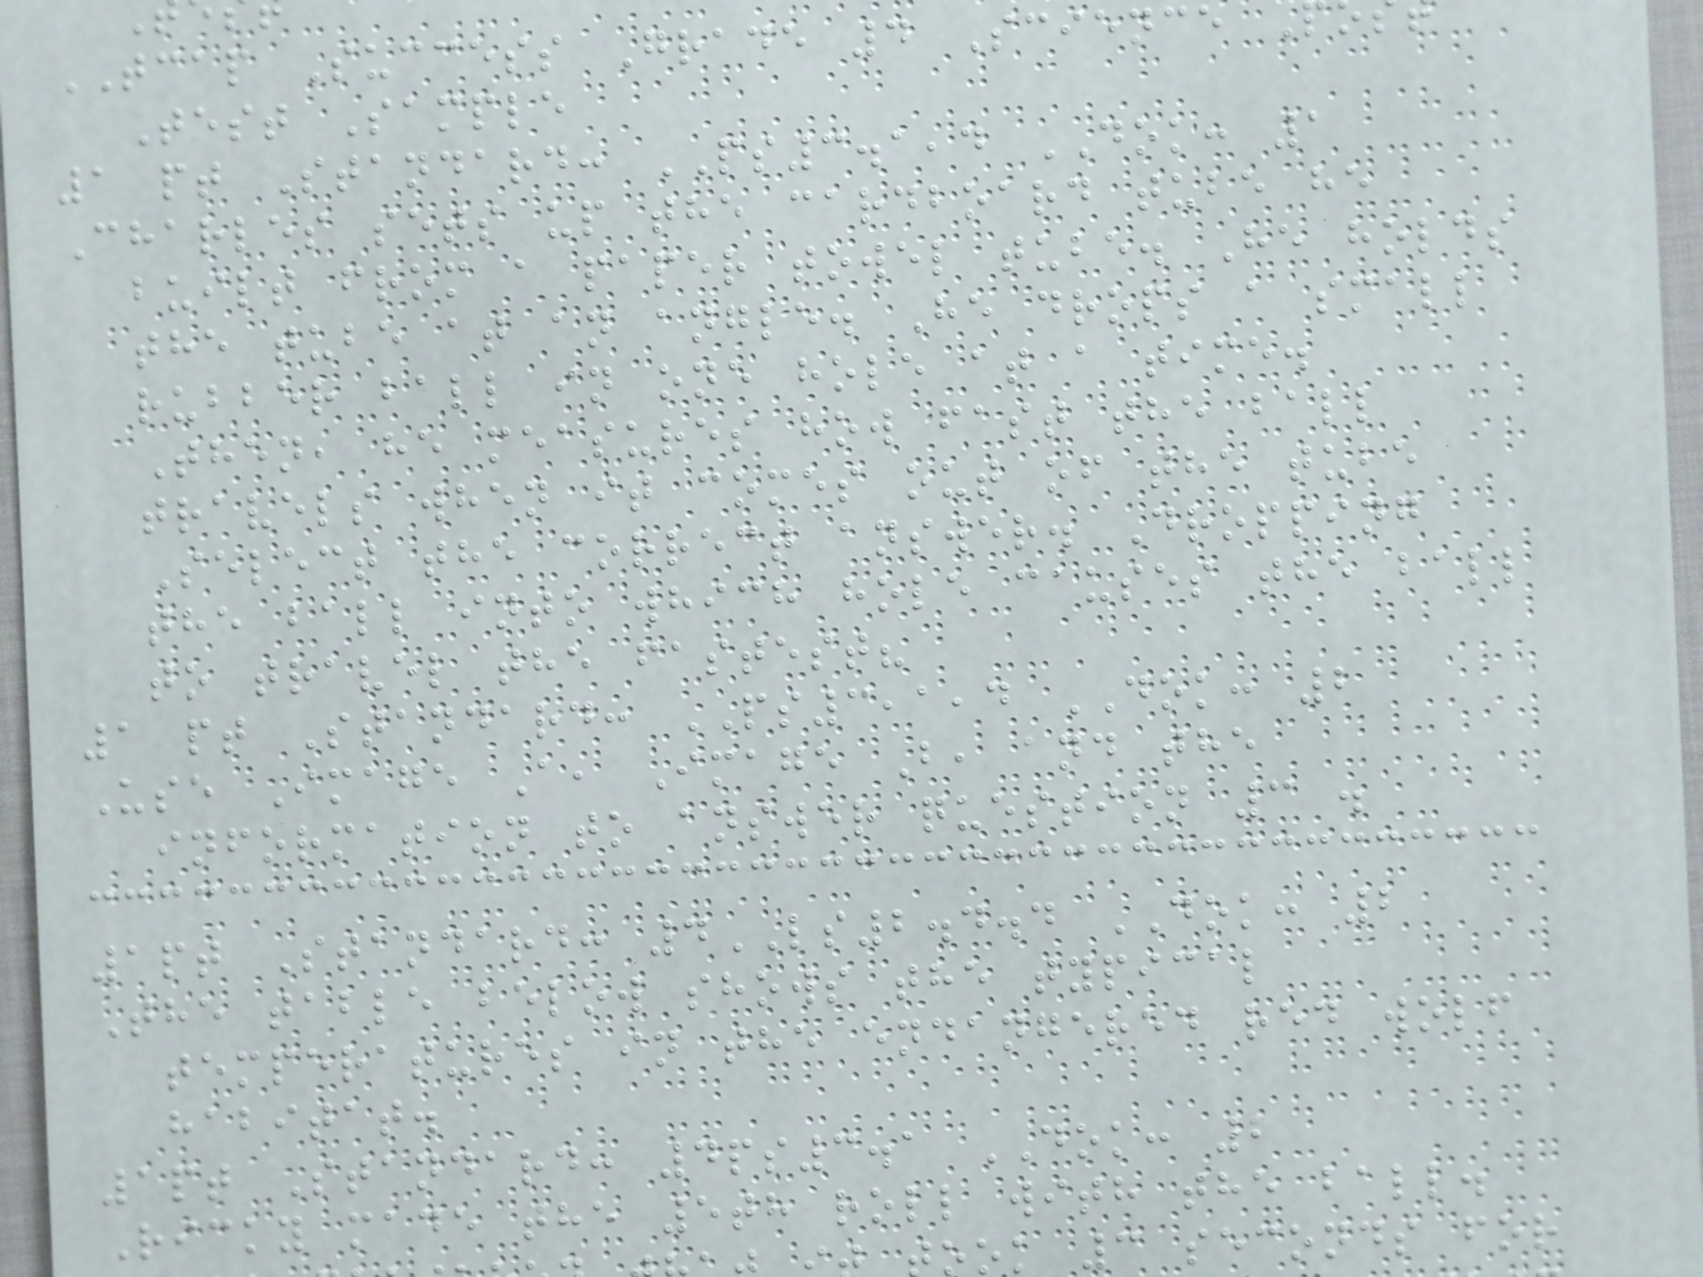TCAP Success Grade 4 Science
Test Sample
1 pt Standard: PS3.1,4 DOK: 1
Charles sets up the cardboard tube he
built from a paper towel tube. He holds
the tube at an angle. He drops a small
rubber ball in one hole at a time.
Then, he measures how fast the ball
travels when it comes out of the tube
Select the correct answer. Dropping
the ball into which hole causes the ball
to travel the fastest?
1 pt Standard: PS3,1,4 DOK: 2
Use Image A, Image B, and the
information to answer question 3 .
1pt Standard: 4LS2.4.4 DOK: 2
The table below shows the typical
temperatures in the endangered red wolf
habitat.
1pt Standard: 4ps3.1 DOK: 2
Ricky made the 5th roll with the ball.
ook 3 seconds for
